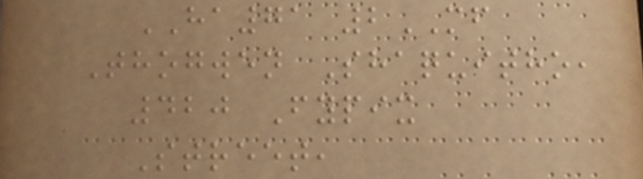HA71 2MF
Thogwen Shaquitho,
420 Fypix
Street,
